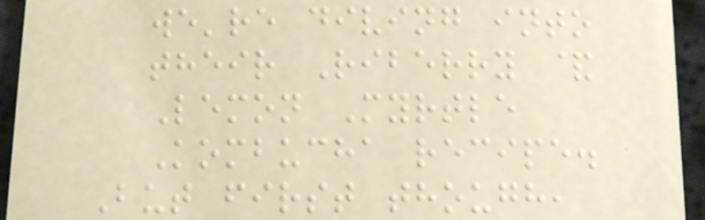we're diving into
their Riberry &
Lemon Myrtle
Kombucha recipe.
But first though,
